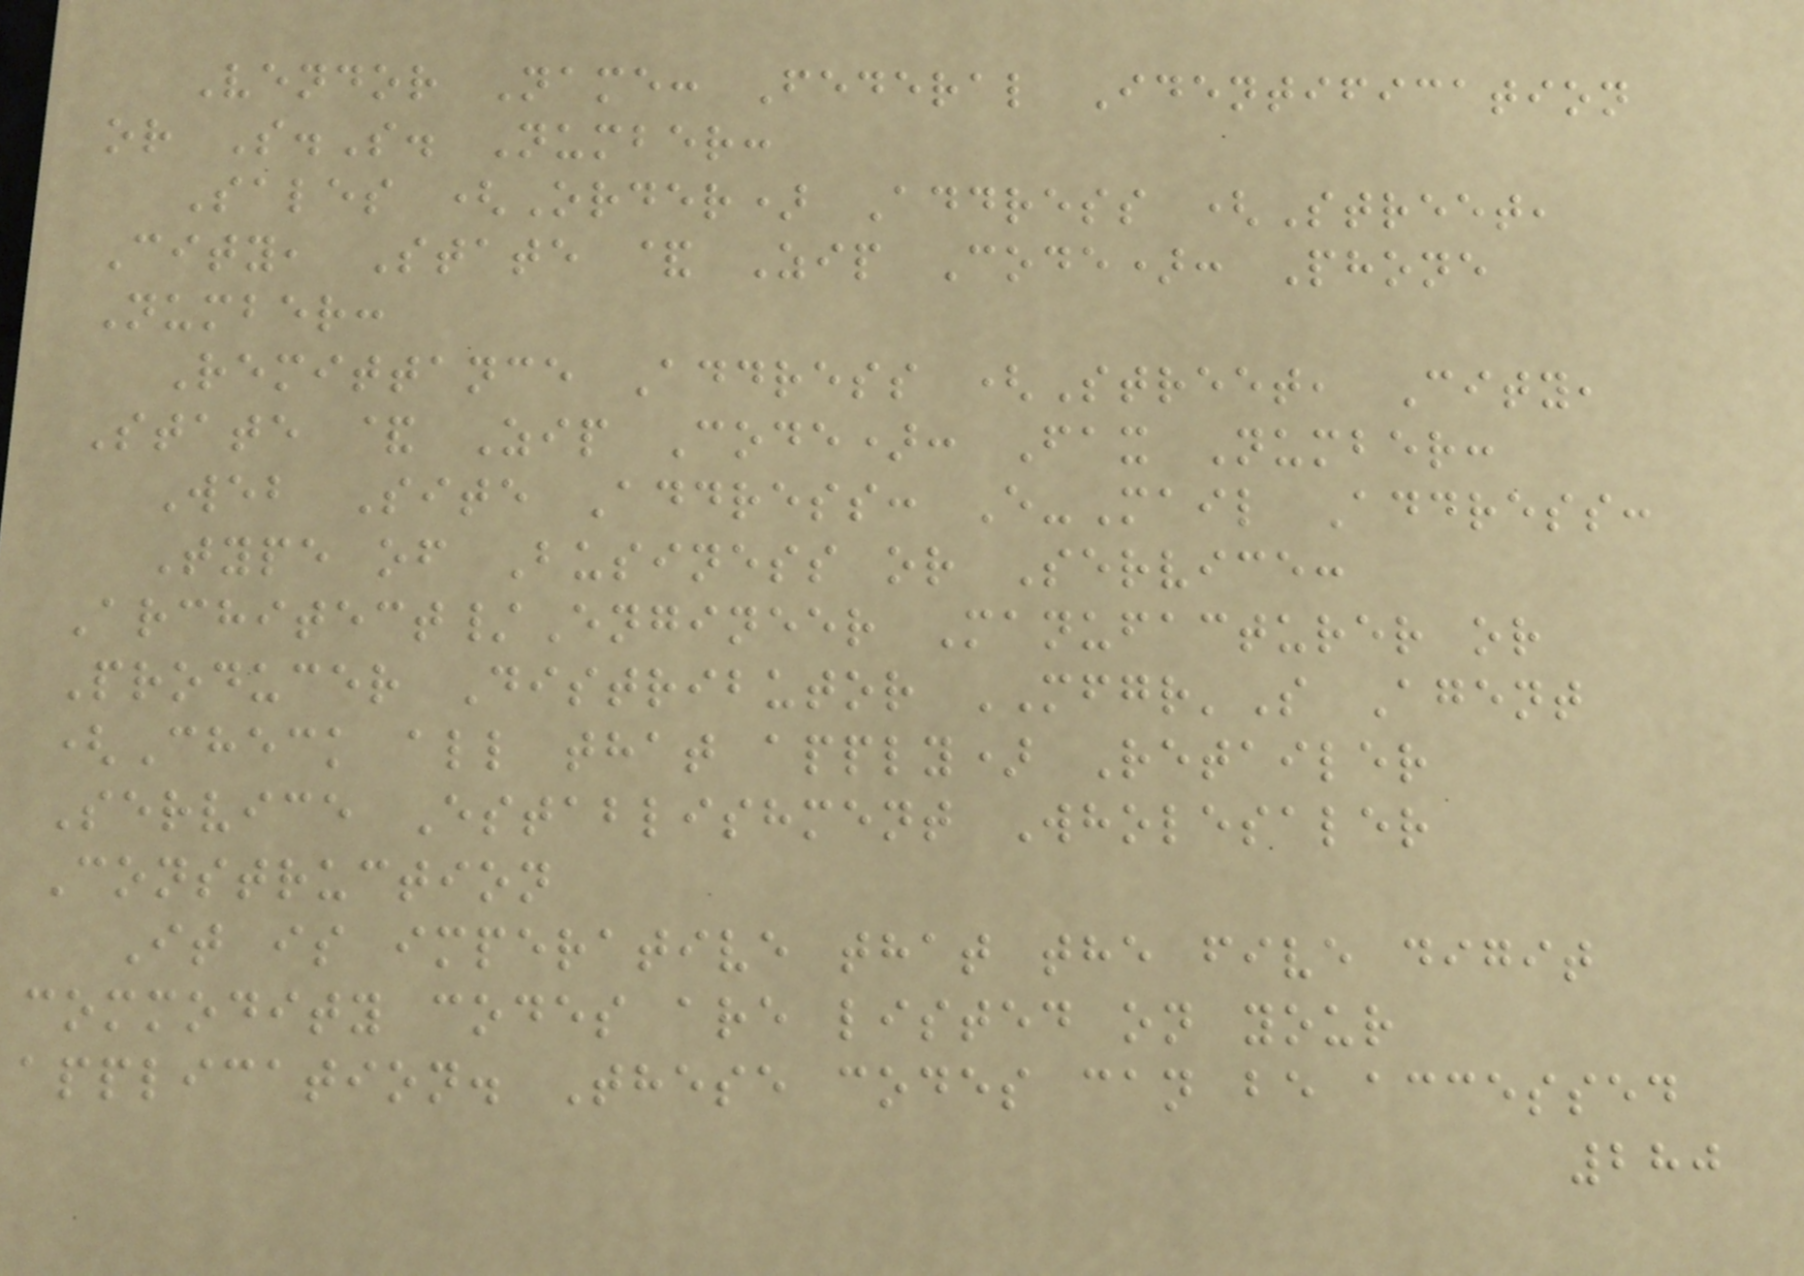Vendor Name: Federal Identification
or S.S. Number:
Sales (Order) Address (Street,
City, State & Zip Code): Phone
Number:
Remittance Address (Street, City,
State & Zip Code): Fax Number:
Web Site Address: E-Mail Address:
Type of Business or Service:
Architect/Engineer Manufacturer or
Producer Distributor MFGR'S Agent
(Check all that apply) Retailer
Service Establishment Wholesaler
Construction
It is imperative that the five digit
commodity codes are listed on your
application. These codes can be accessed
280
